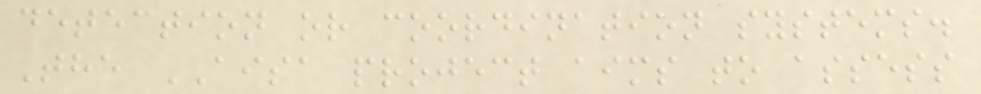detection or coordination systems.
The AISA project aims to assess
